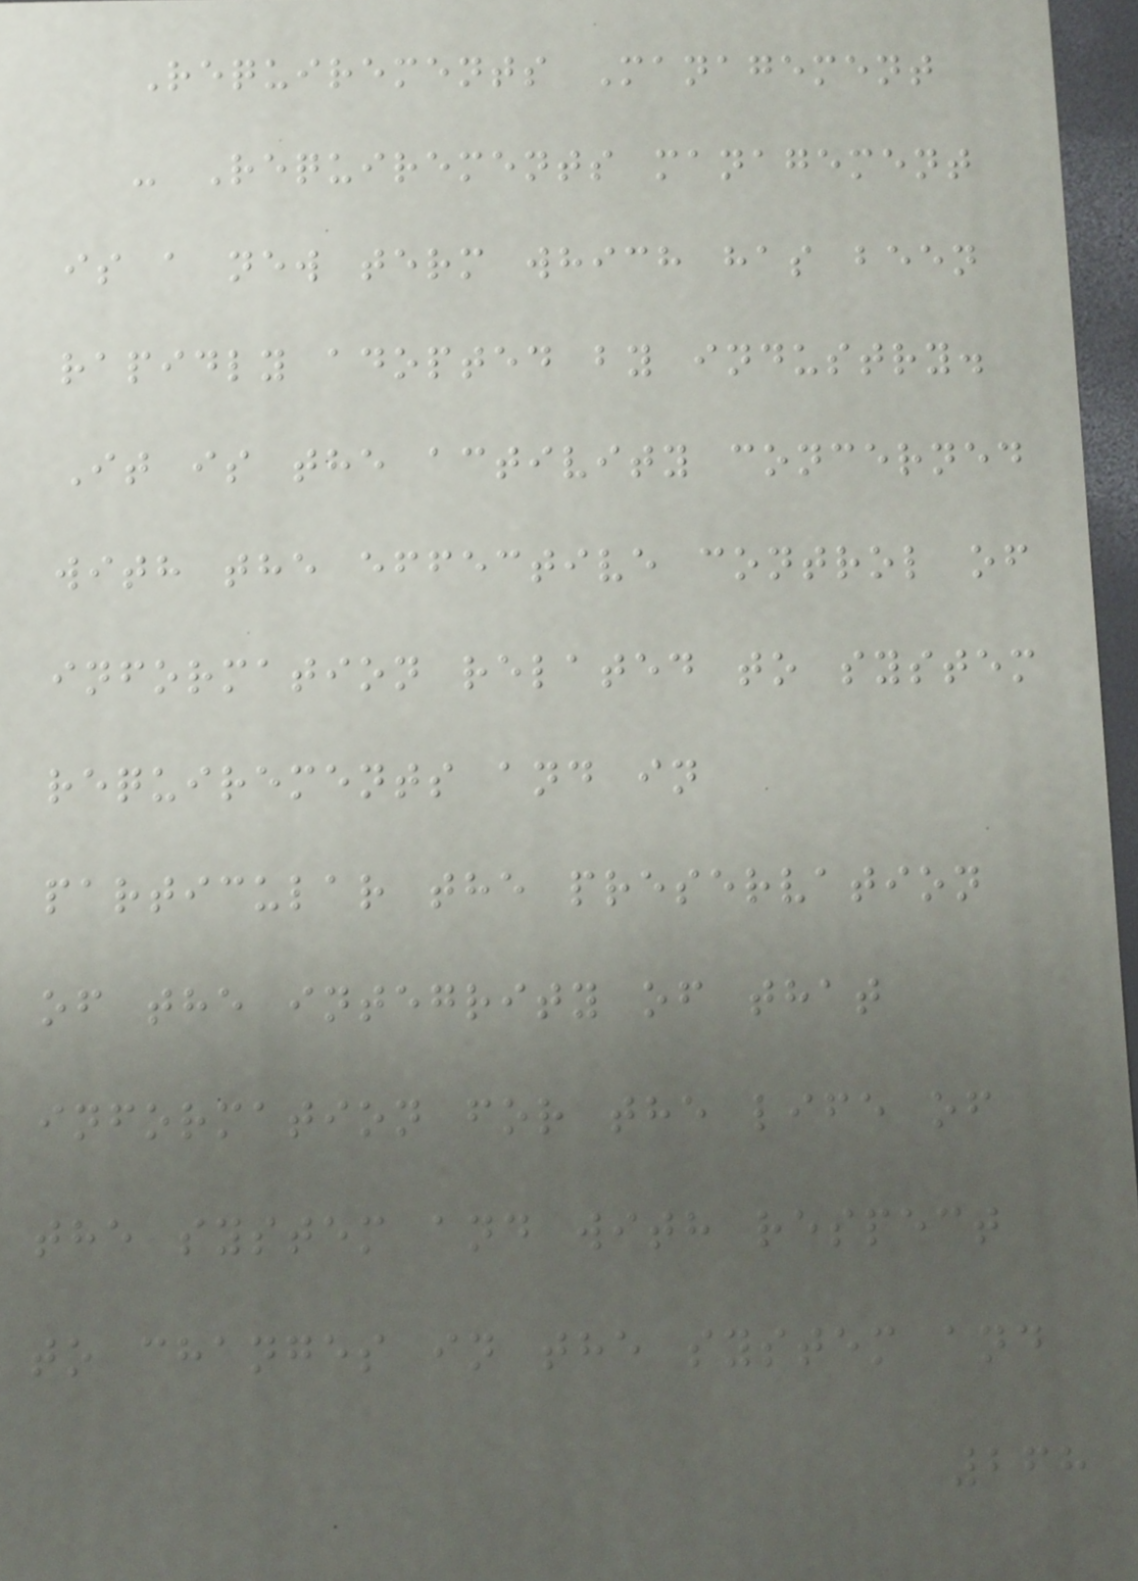Requirements Management
- Requirements management
is a new term which has been
rapidly adopted by industry.
It is the activity concerned
with the effective control of
information related to system
requirements and in
particular the preservation
of the integrity of that
information for the life of
the system and with respect
to changes in the system and
268
